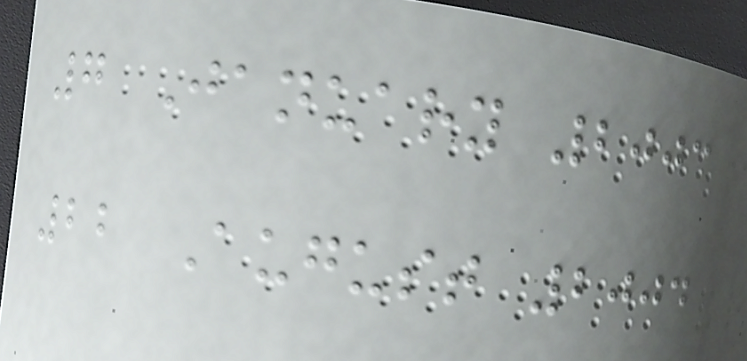7 January 2003
22 August 2004
